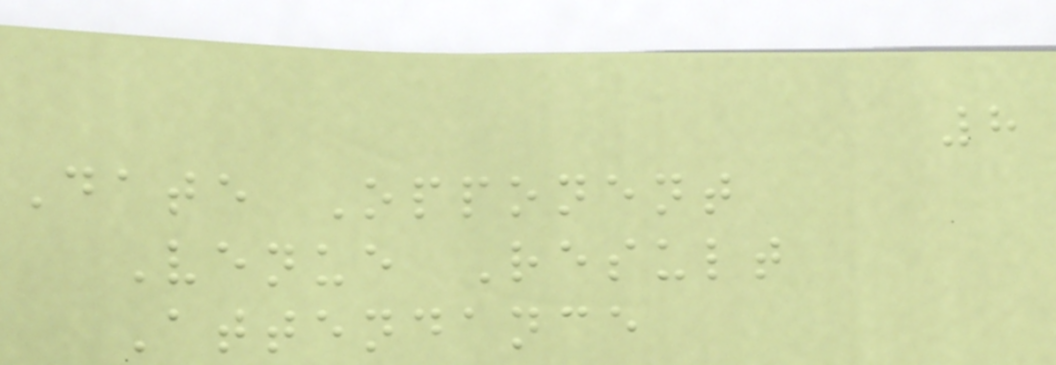8
Date Opponent
Venue Result
Attendance
